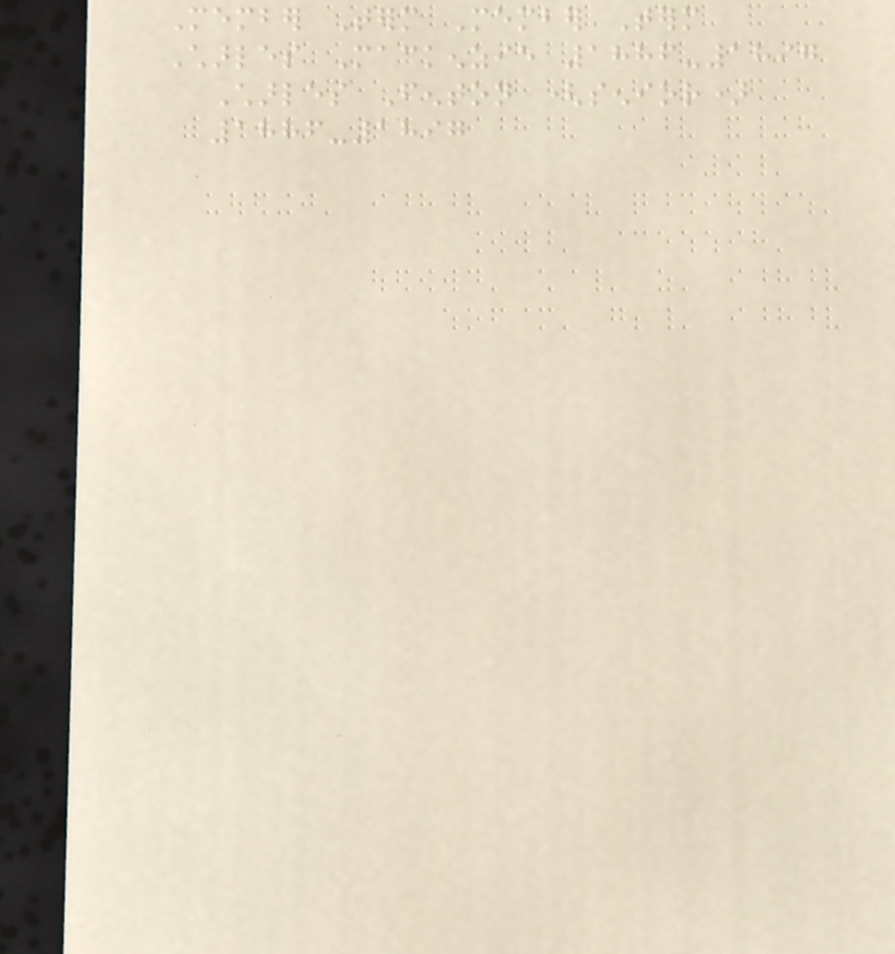Member Term Member Term
Charles Mackenzie 1886-1897
Charles Fenton (senior)
1886-1897
